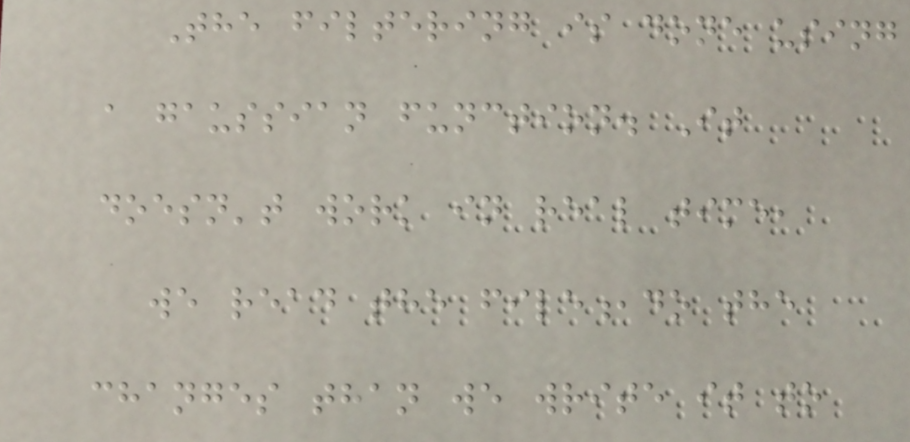The filtering is done using
a gaussian function. It
doesn't work in real time,
we read the file,do the
changes than we write it to
